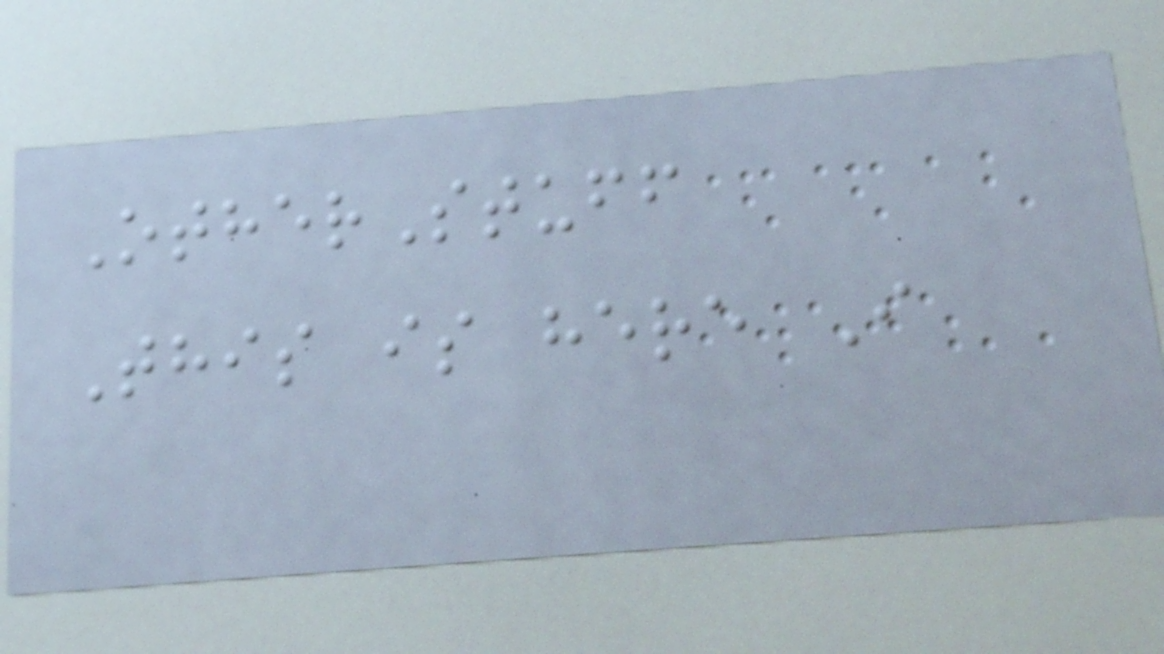OtherStuff
This is here I
